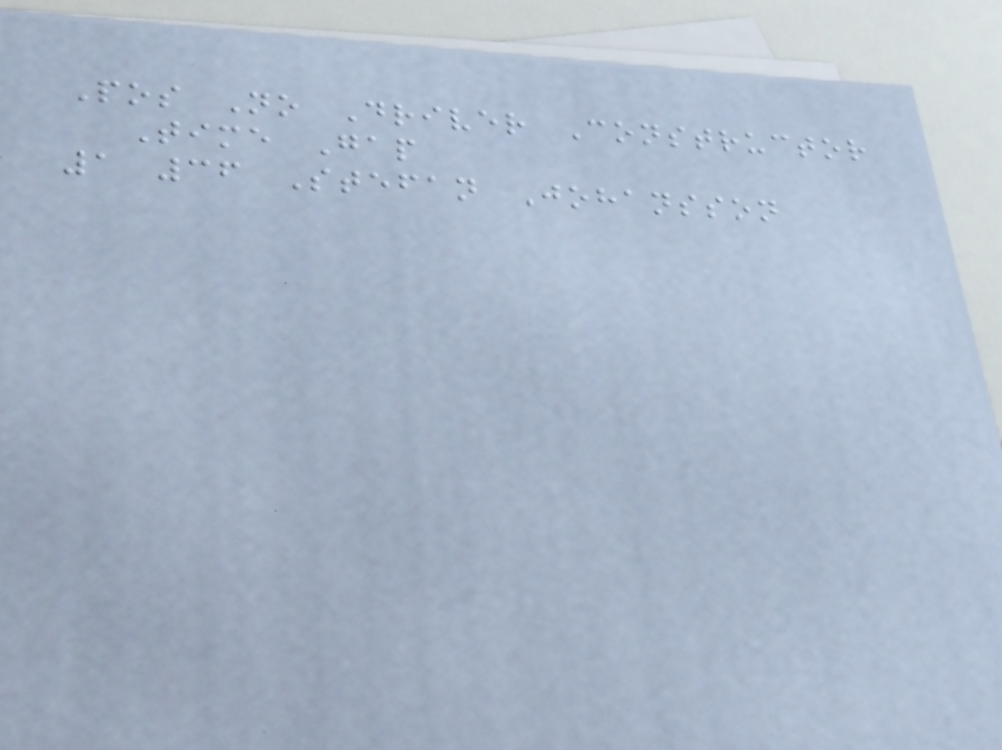Pos No Driver Constructor
Time Gap
1 36 Stefan Johansson
